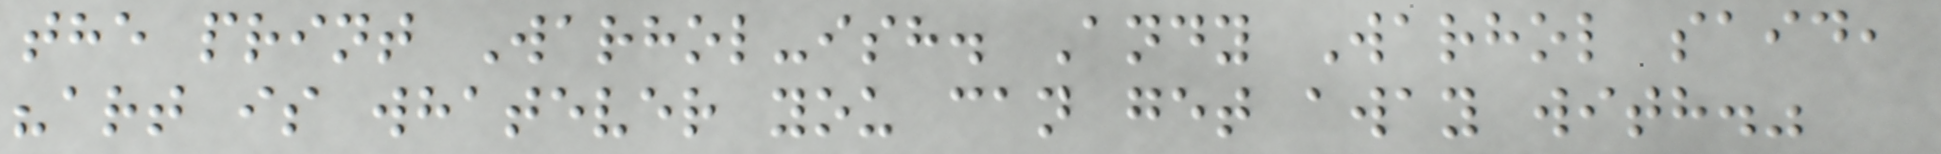the print Warhol-ish. Andy Warhol said,
"art is whatever you can get away with."
